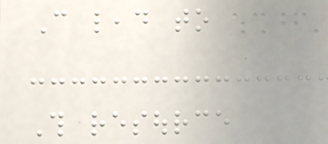Can lead to
This resource
